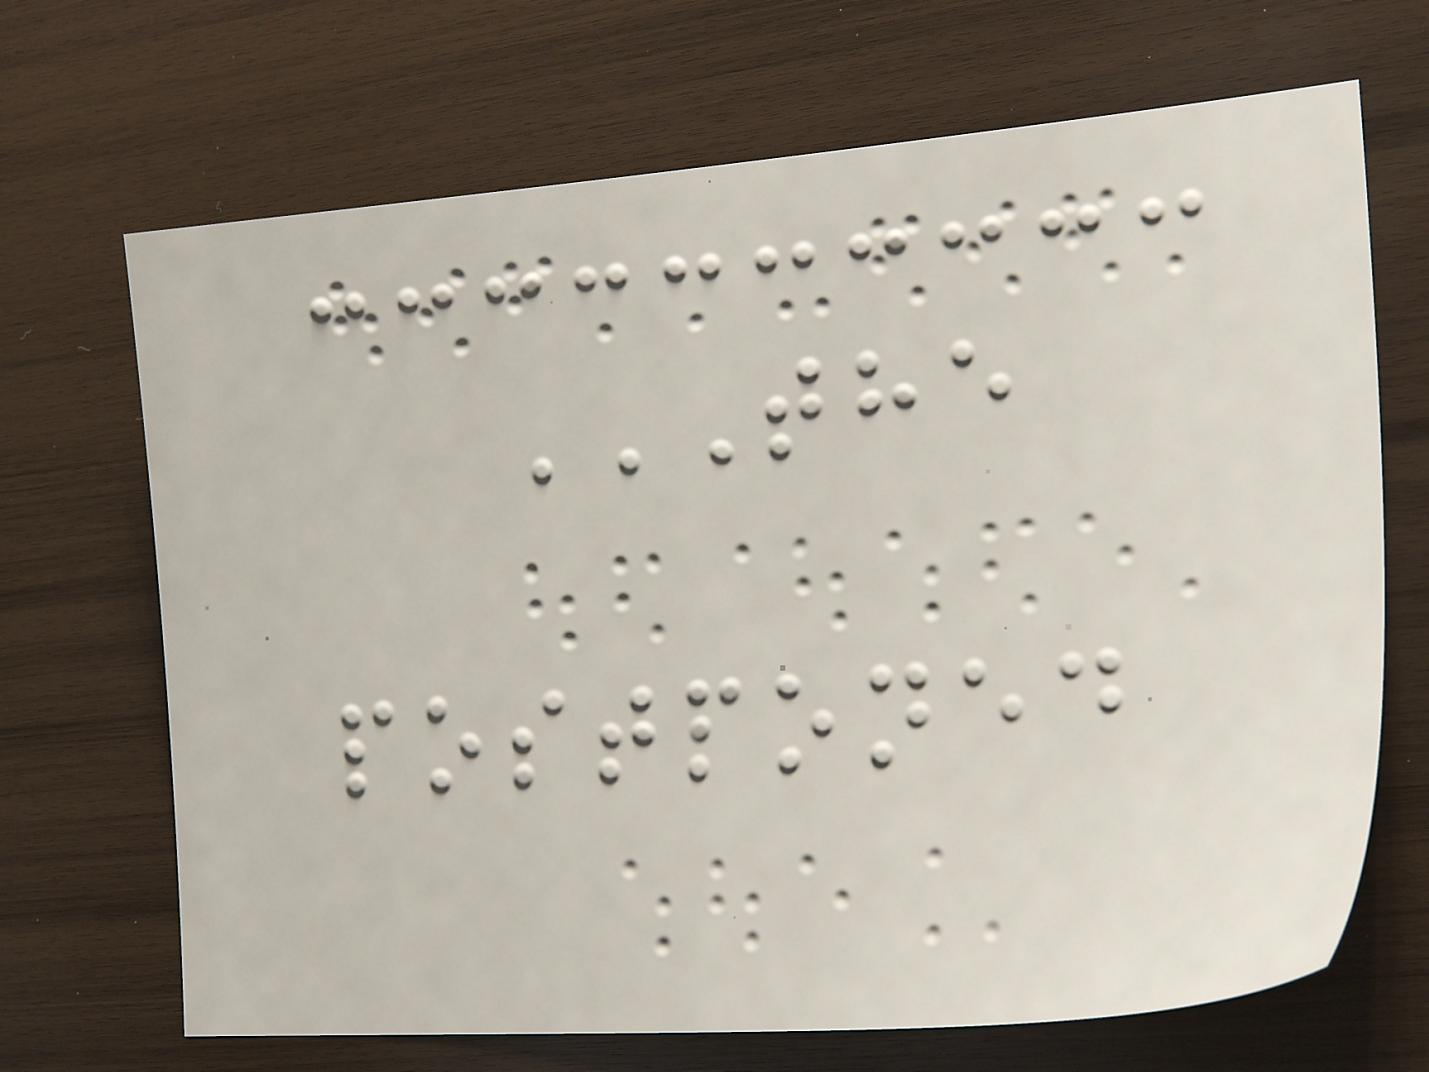THE
POSTPONED
